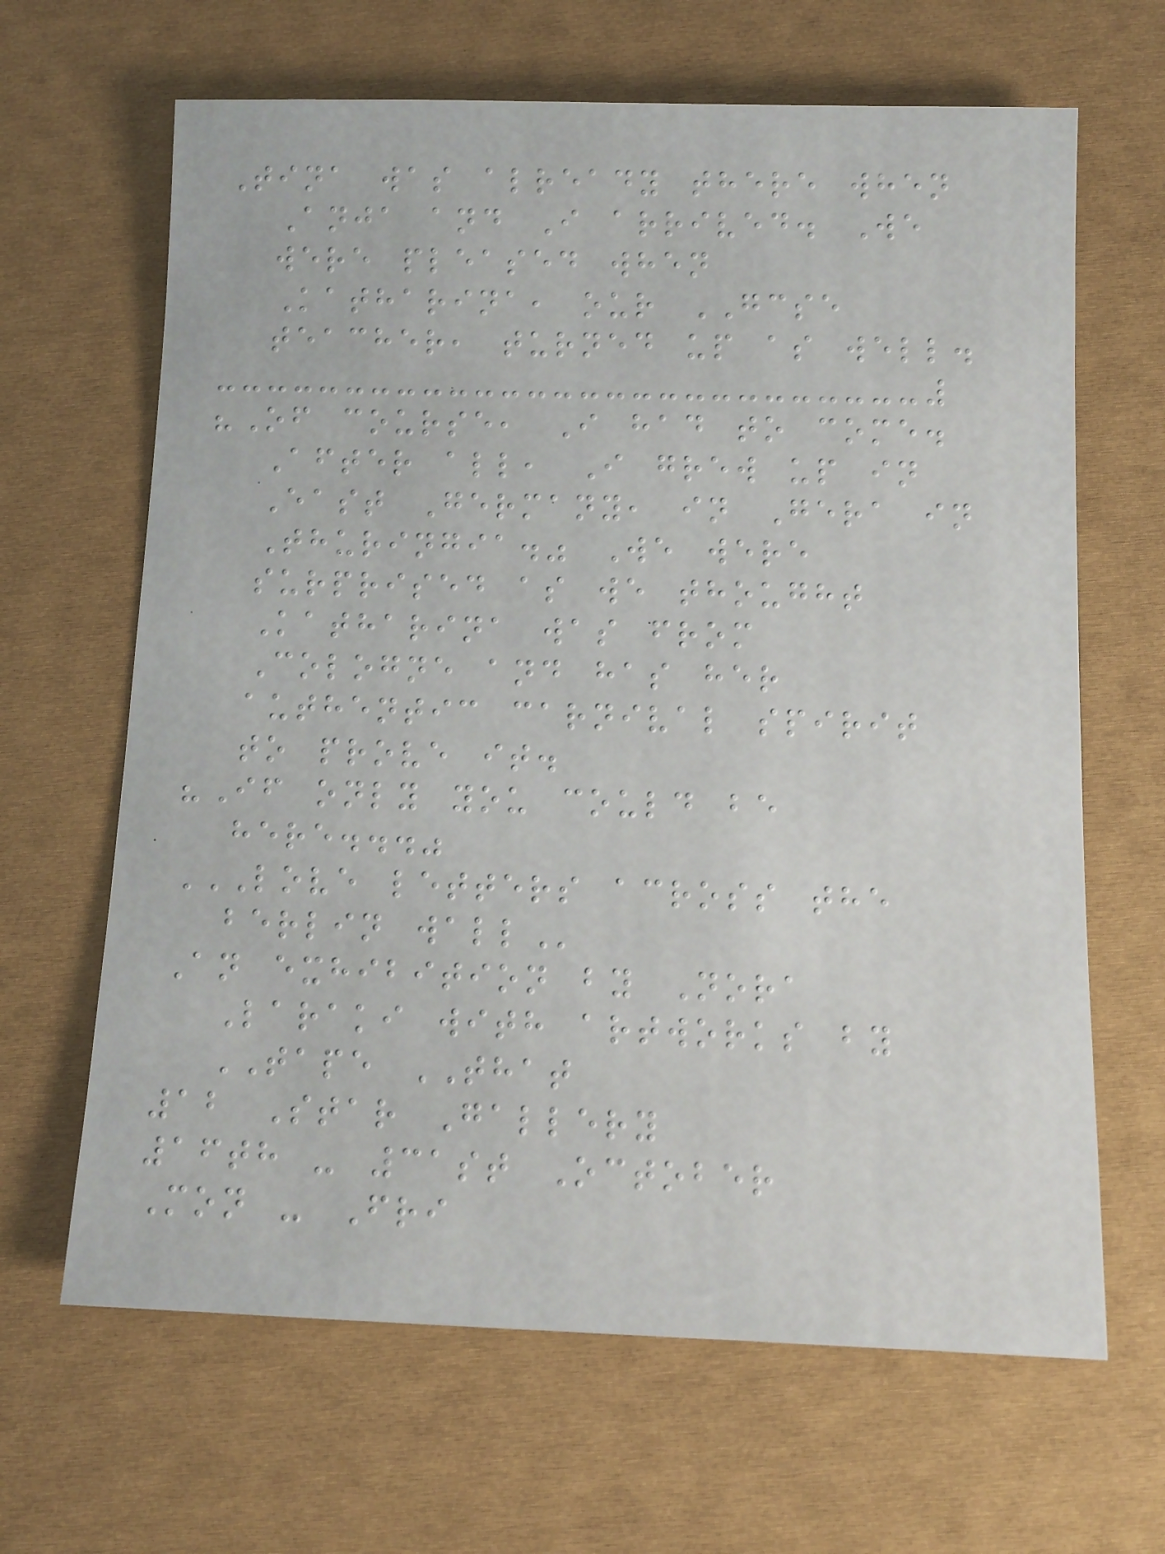Tina was already there when
Anja and I arrived. We
were pleased when
Katharina, our GCSE
teacher, turned up as well.
"Of course, I had to come.
After all, I grew up in
East Germany, in Gera in
Thuringia." We were
surprised as we thought
Katharina was from
Cologne and has her
authentic carnival spirit
to prove it.
"If only you could be
here..."
LOVE LETTERS ACROSS THE
BERLIN WALL
An exhibition by Nora
Laraki with artworks by
TAPE THAT
12 Star Gallery
16th - 31st October
Mon - Fri
